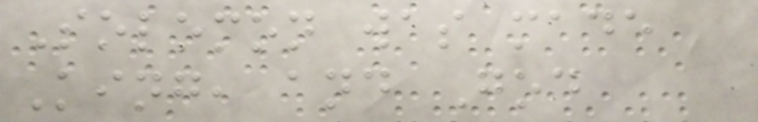Solomon was made
King, and God
